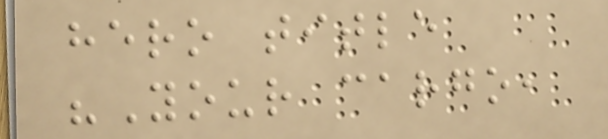hero title
"Your cargo,
